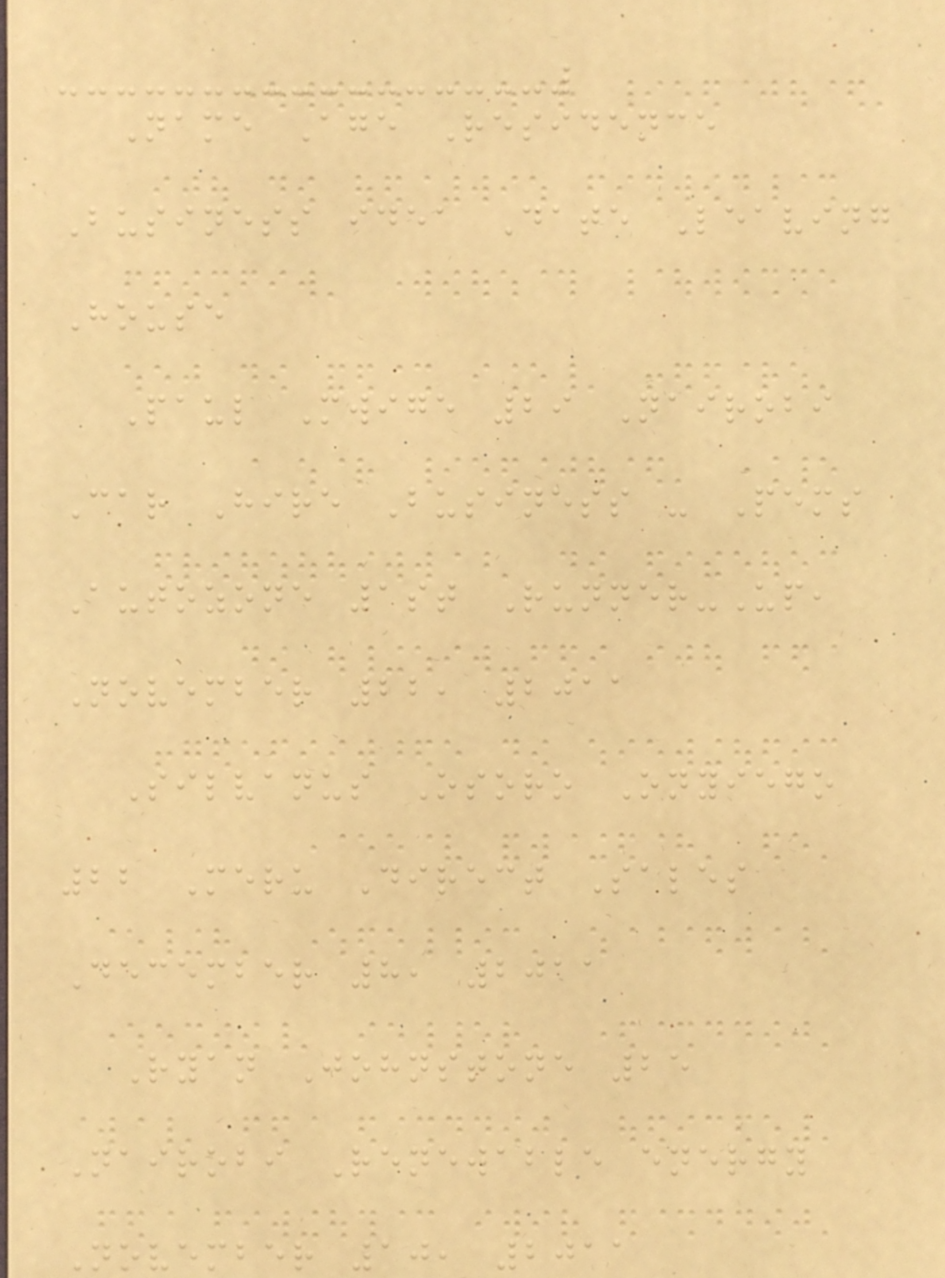Name Age Residence
Business idea Date Leaving
House
Paul Mwige 29 Nairobi
Car Hire Business - Pems
Autozone 1st Runner-Up,
November 22, 2011
Silvanus Osoro Onyiego
22 Meru Direct Sales
December 8, 2011
Ryan Johnstone 25
Nairobi Renewable energy
November 10, 2011
